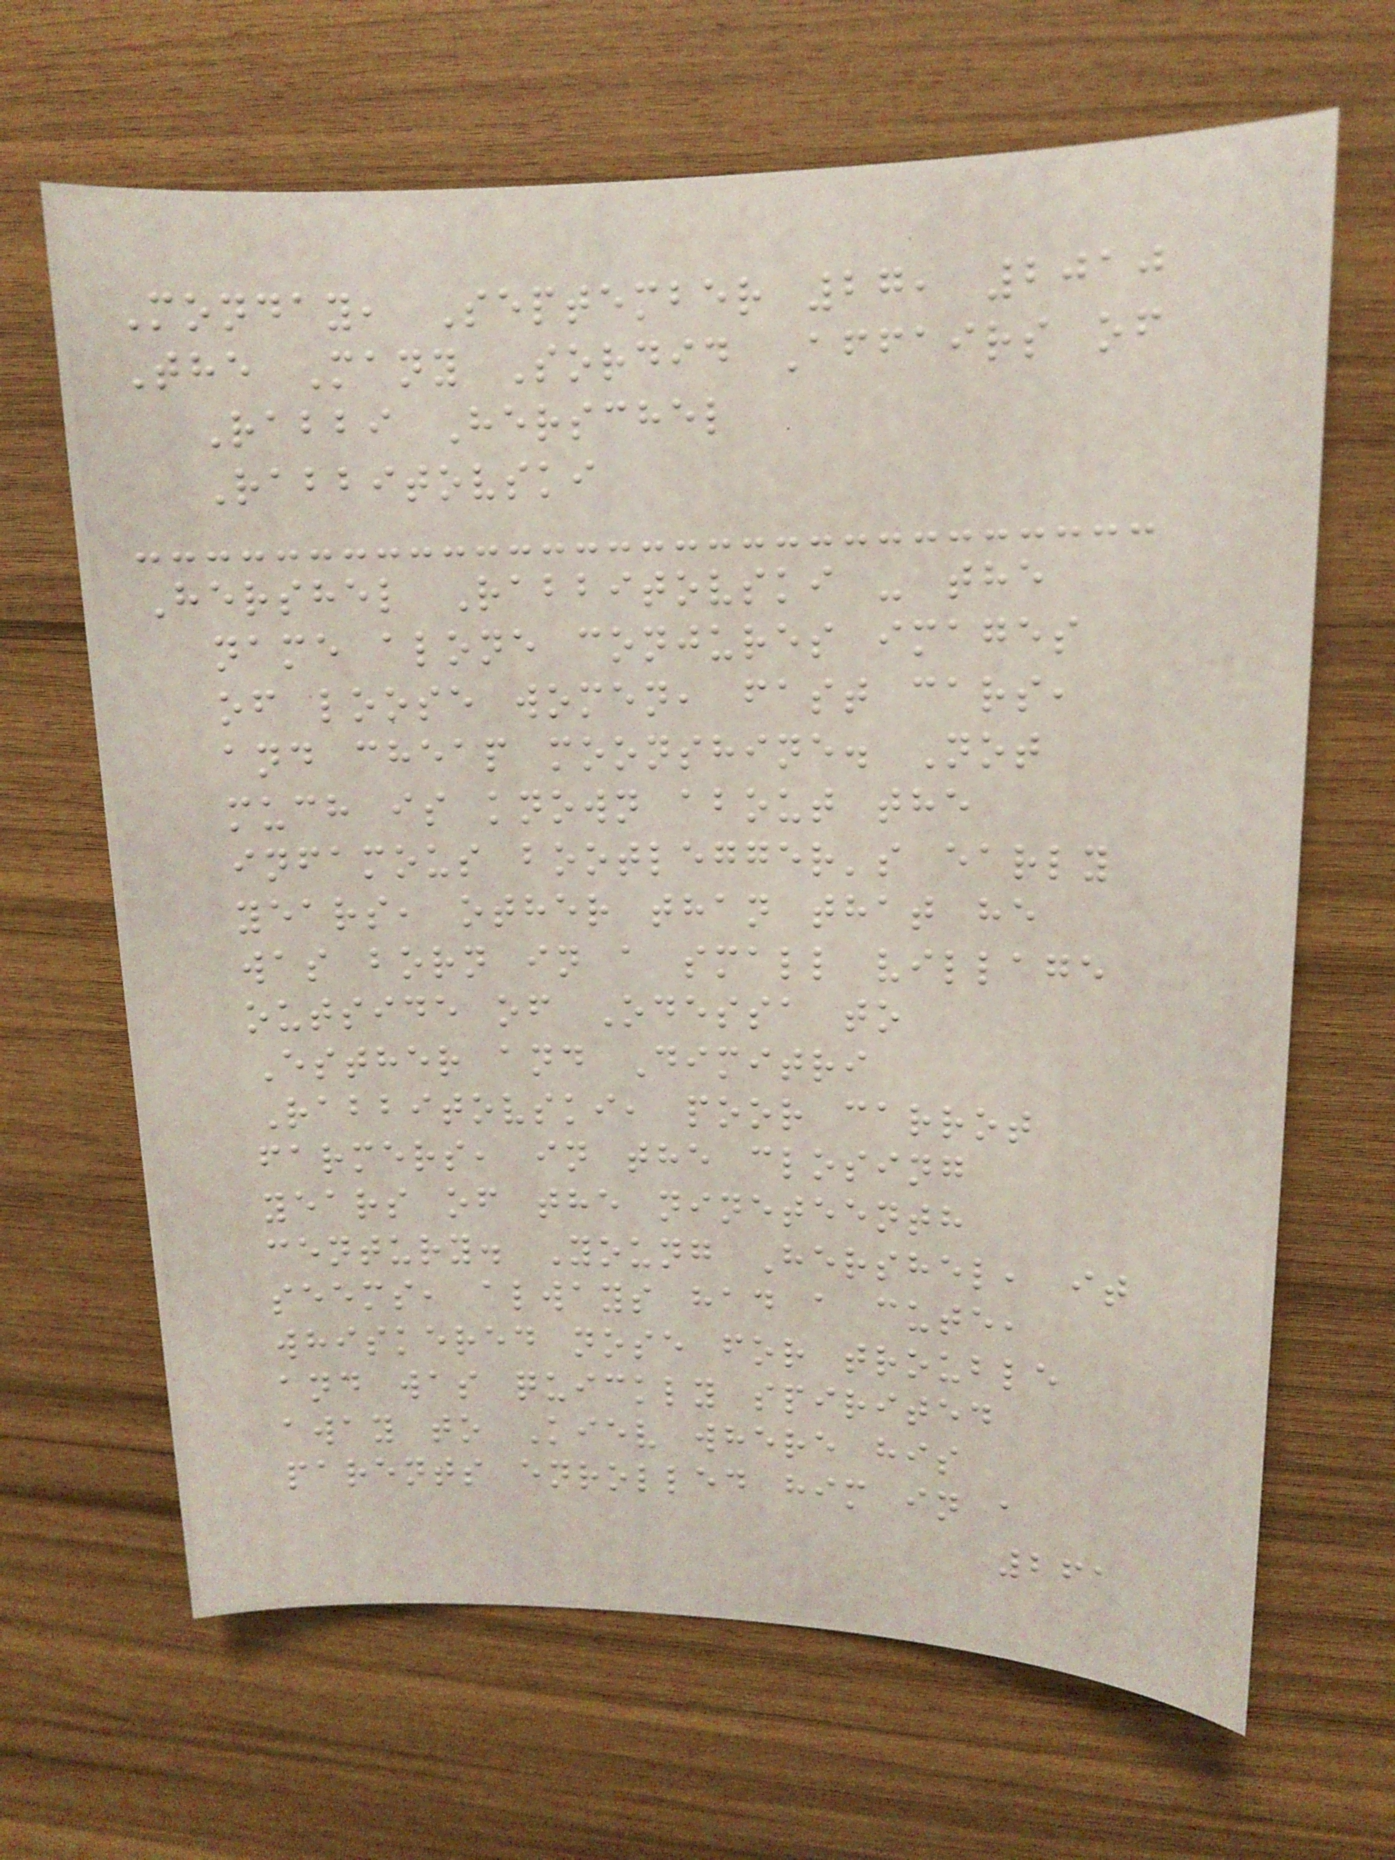Monday, September 27, 2010
The Many Sordid Affairs of
Rabbi Herschel
Rabbitovski
Hershel Rabbitovski - the
name alone conjures images
of loose women, fast cars,
and cheap moonshine. Not
much is known about the
infamous bootlegger's early
years, other than that he
was born in a small village
outside of Odessa to
Esther and Dimitri
Rabbitovski, poor carrot
farmers, in the closing
years of the nineteenth
century. Young Hershel, it
seems, always had a cute,
whiskered nose for trouble
and was quickly spirited
away to Kiev where his
parents enrolled him in a
261
